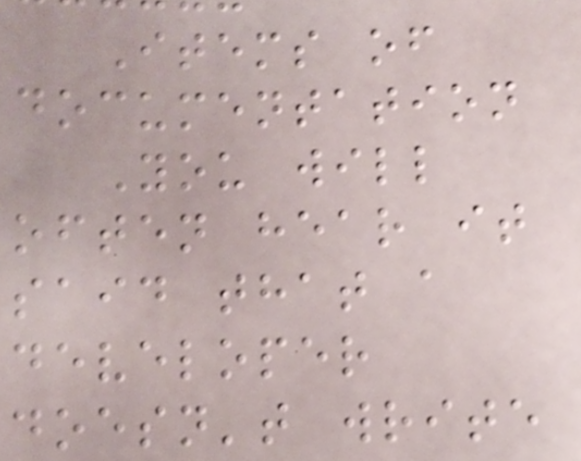Items of
documentation
You will
often hear it
said that a
developer
doesn't write
